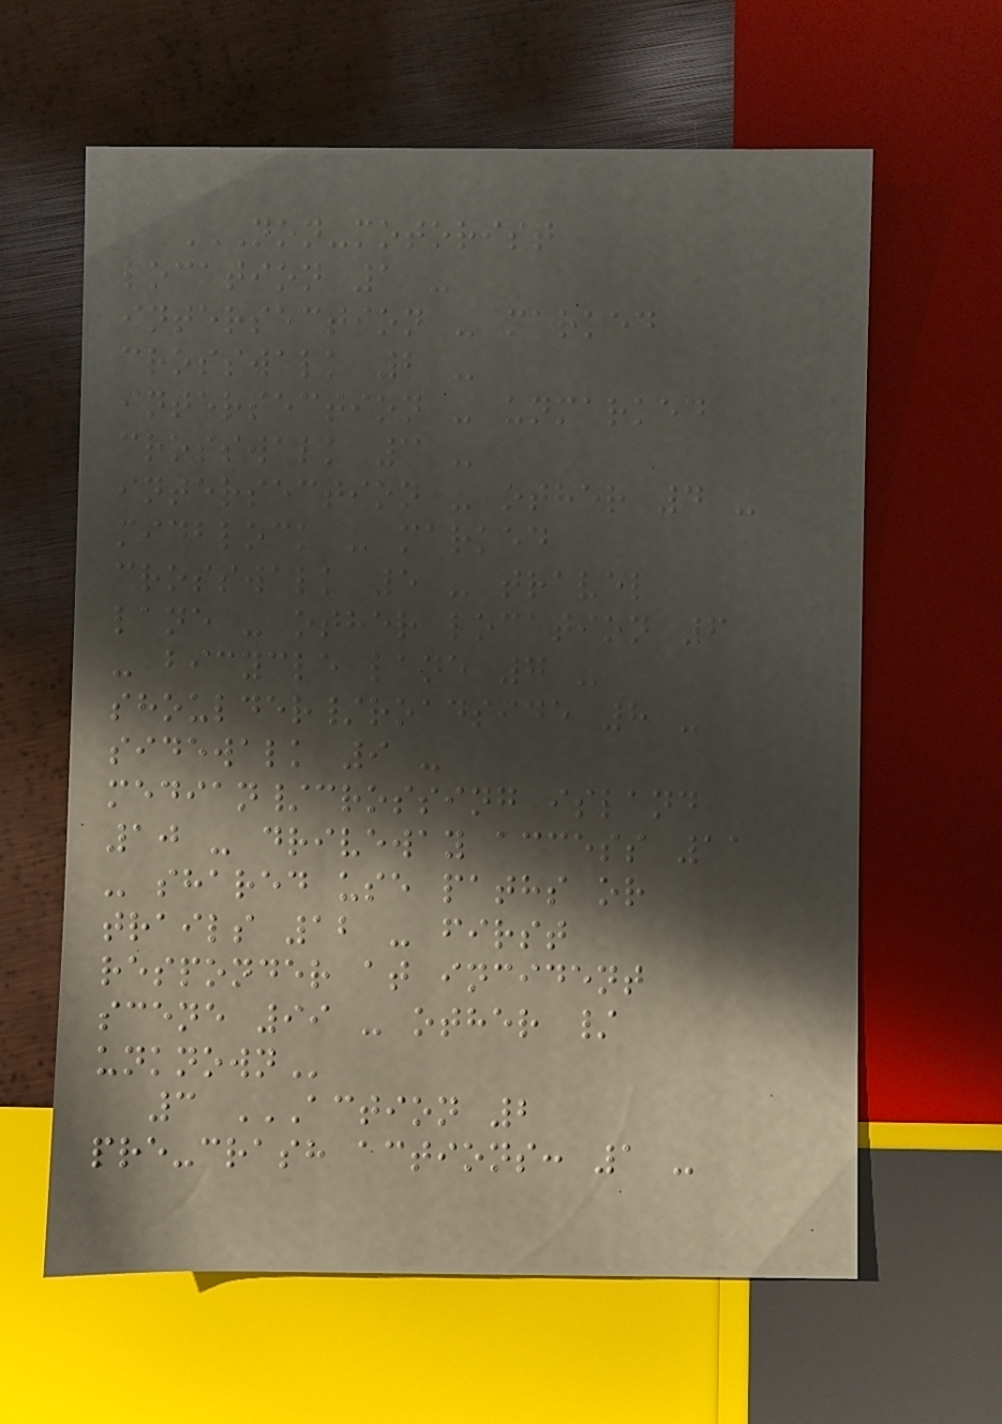NON-MOTORIST
LOCATION 1 -
INTERSECTION - MARKED
CROSSWALK 2 -
INTERSECTION - UNMARKED
CROSSWALK 3 -
INTERSECTION - OTHER 4 -
MIDBLOCK - MARKED
CROSSWALK 5 - TRAVEL
LANE - OTHER LOCATION 6
- BICYCLE LANE 7 -
SHOULDER/ROADSIDE 8 -
SIDEWALK 9 -
MEDIAN/CROSSING ISLAND
10 - DRIVEWAY ACCESS 11
- SHARED USE PATHS OR
TRAILS 12 - FIRST
RESPONDER AT INCIDENT
SCENE 99 - OTHER /
UNKNOWN
3 ACTION 2
PRE-CRASH ACTIONS: 1 -
